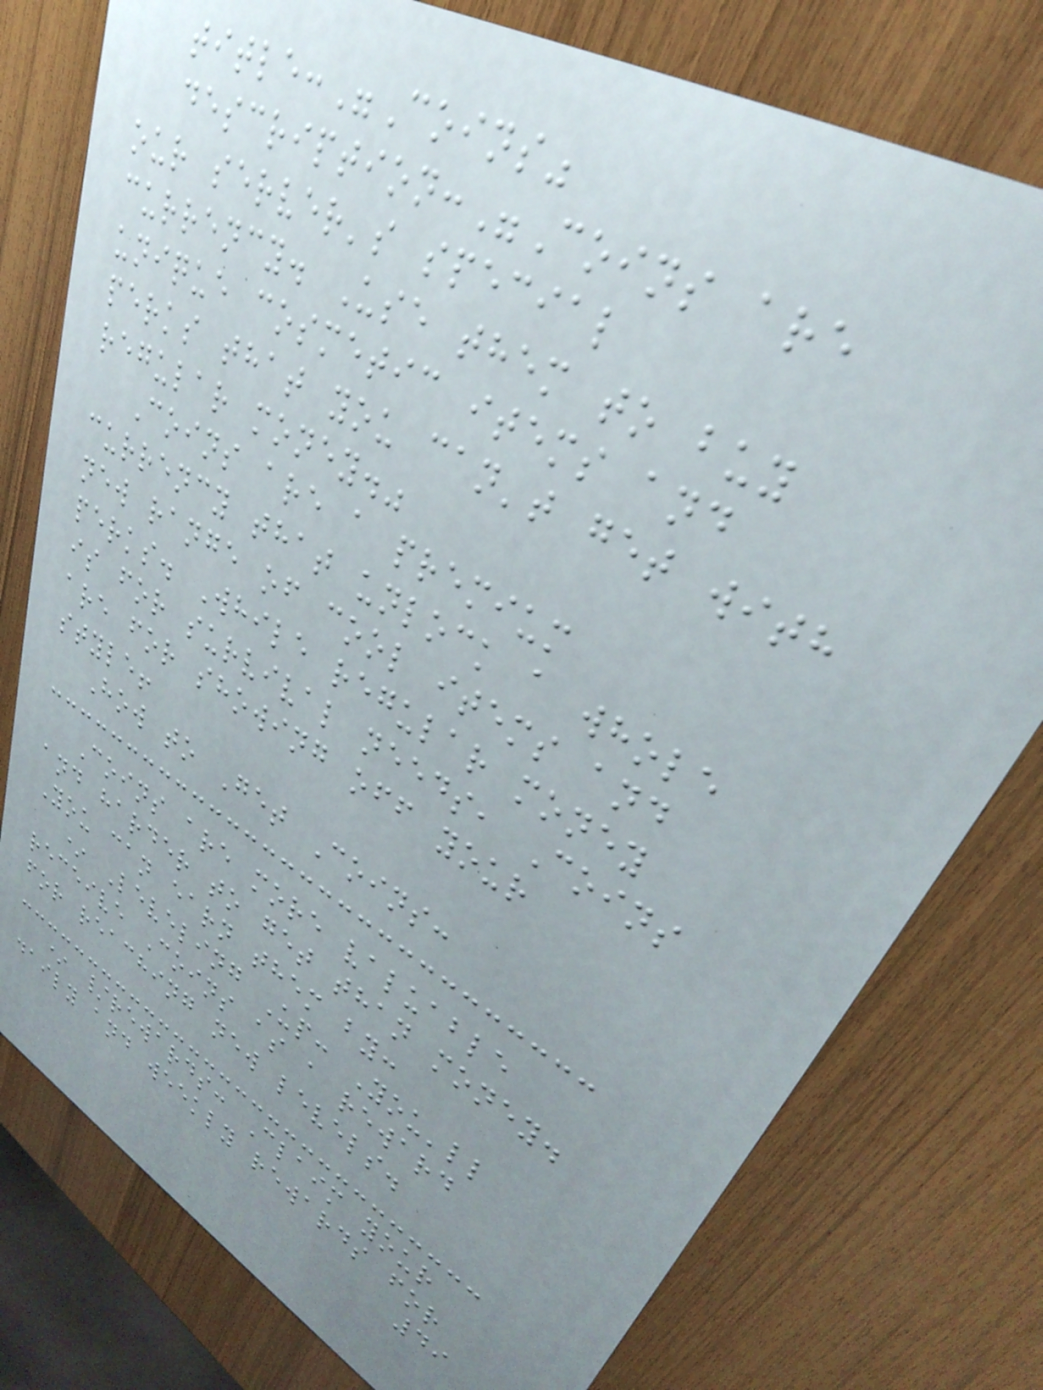title:"Coins"
description:"Coins are
our server's special
currency. Use them to buy
unique cosmetic items and
perks that you can't get with
regular money."
Coins are a premium
currency that unlock a whole
new range of cool items and
perks. While regular money
is for survival needs, Coins
are for showing off your
style!
How to Get Coins:
Coins are more valuable
and harder to get than money.
You can earn them by:
* Leveling Up: You'll
receive Coins as a reward
for reaching new levels.
* /rewards: Claim your
daily and weekly rewards for
49
